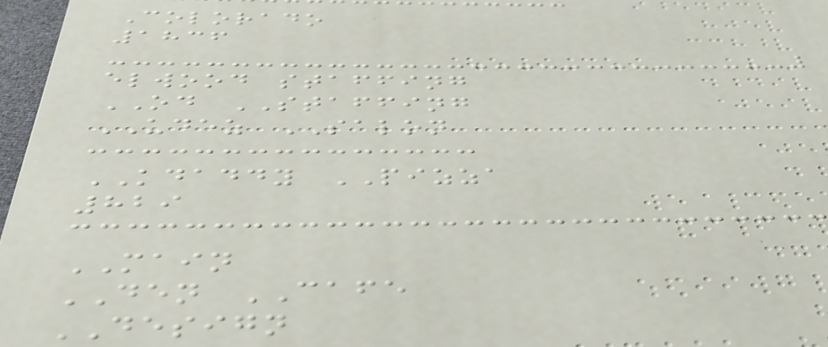Colorado
1836
elwood staffing
OD STAFFING
UDEZ SALON
KDADDY PIZZA
829
MAIN
DEN CAFE
DESIGN
